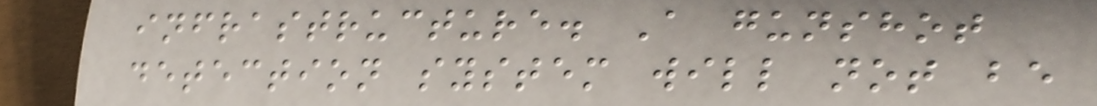infrastructure. A gunshot
detection system will not be
